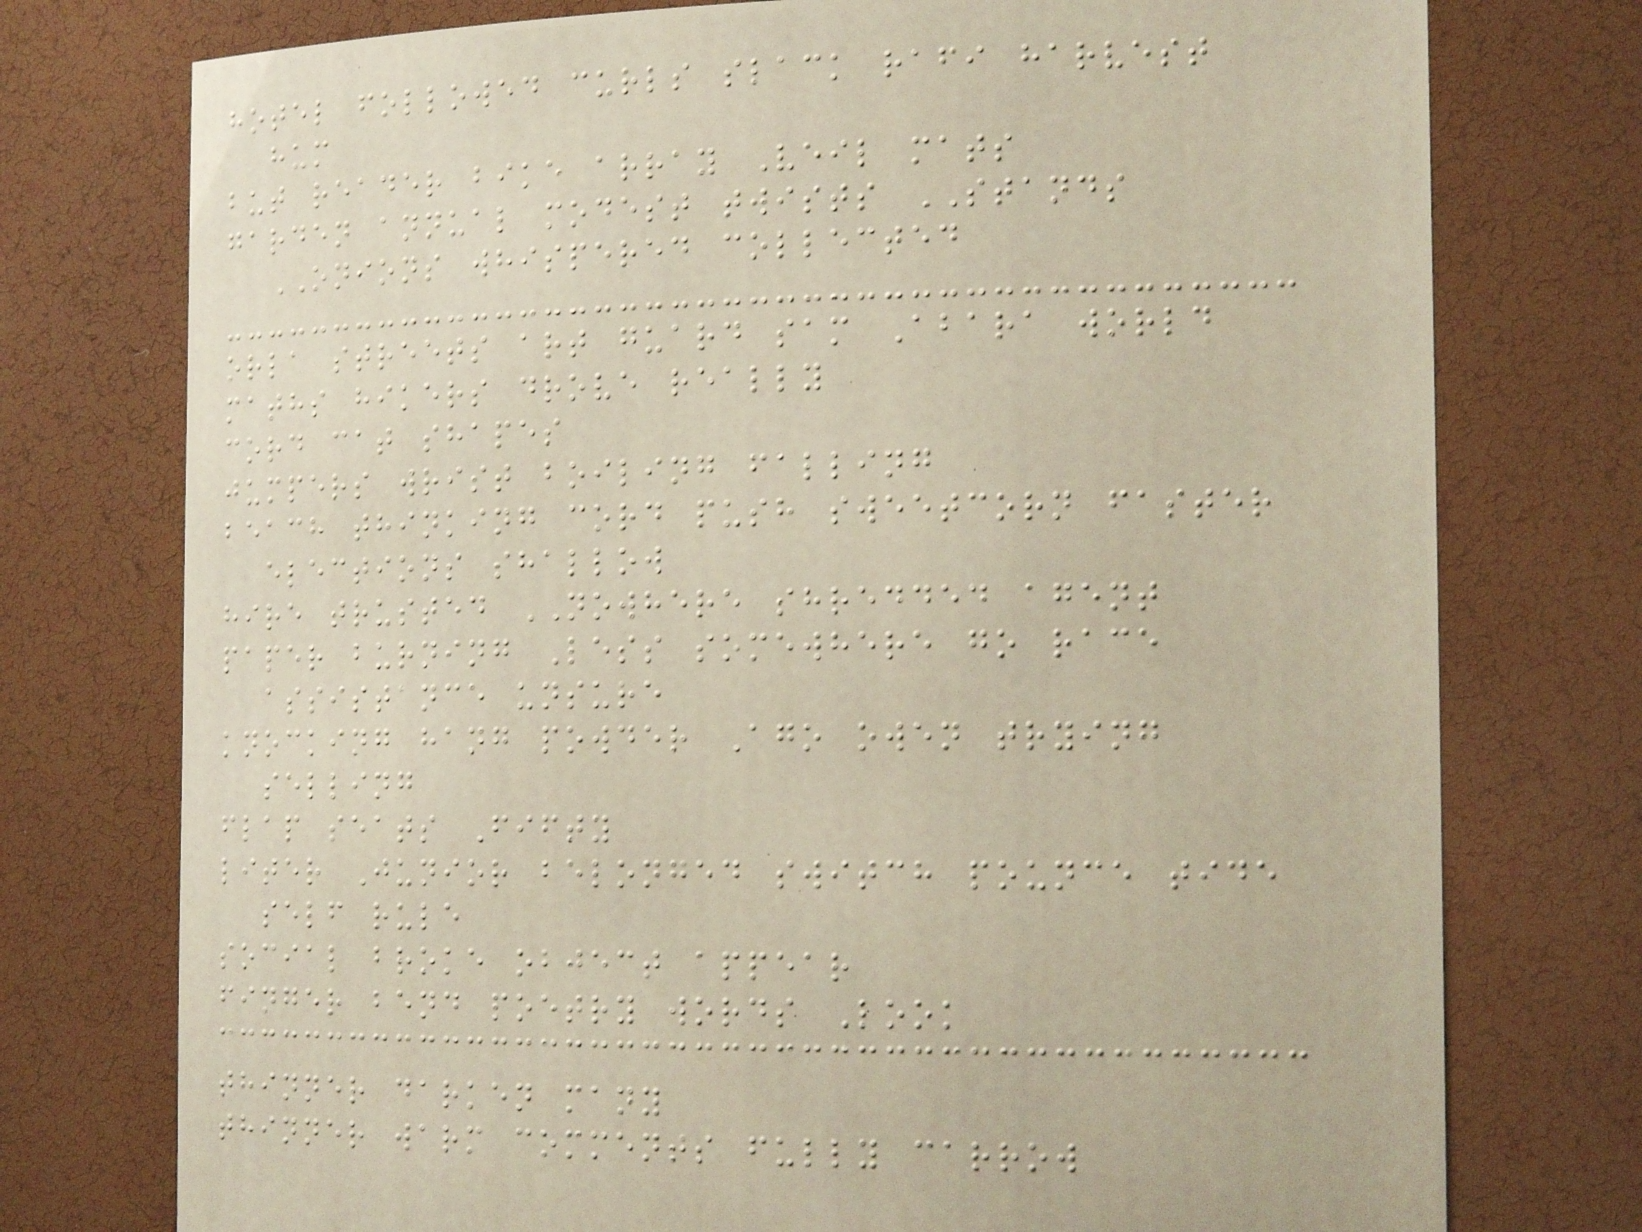hotel followed curls slack rafi harvest
hum
but reader bike array Veil mats
garden annual modest twists STANDS
ONIONS whispered collected
orla streets art guard sam Abara world
maths hikers drove really
cord cat shapes
jumpers wrist boiling falling
beach thinking cord push sweetcorn faster
elections shallow
hire trusted NOWHERE shredded agent
paper burning Less somewhere go race
assistance unsure
knocking hang powder Ago owen trying
selling
flap seats Fifty
liter Junior belonged switch pounce tide
self rule
social broke object appear
finger bend poetry words Look
thinner darken many
thinner warm comments fully carrow
